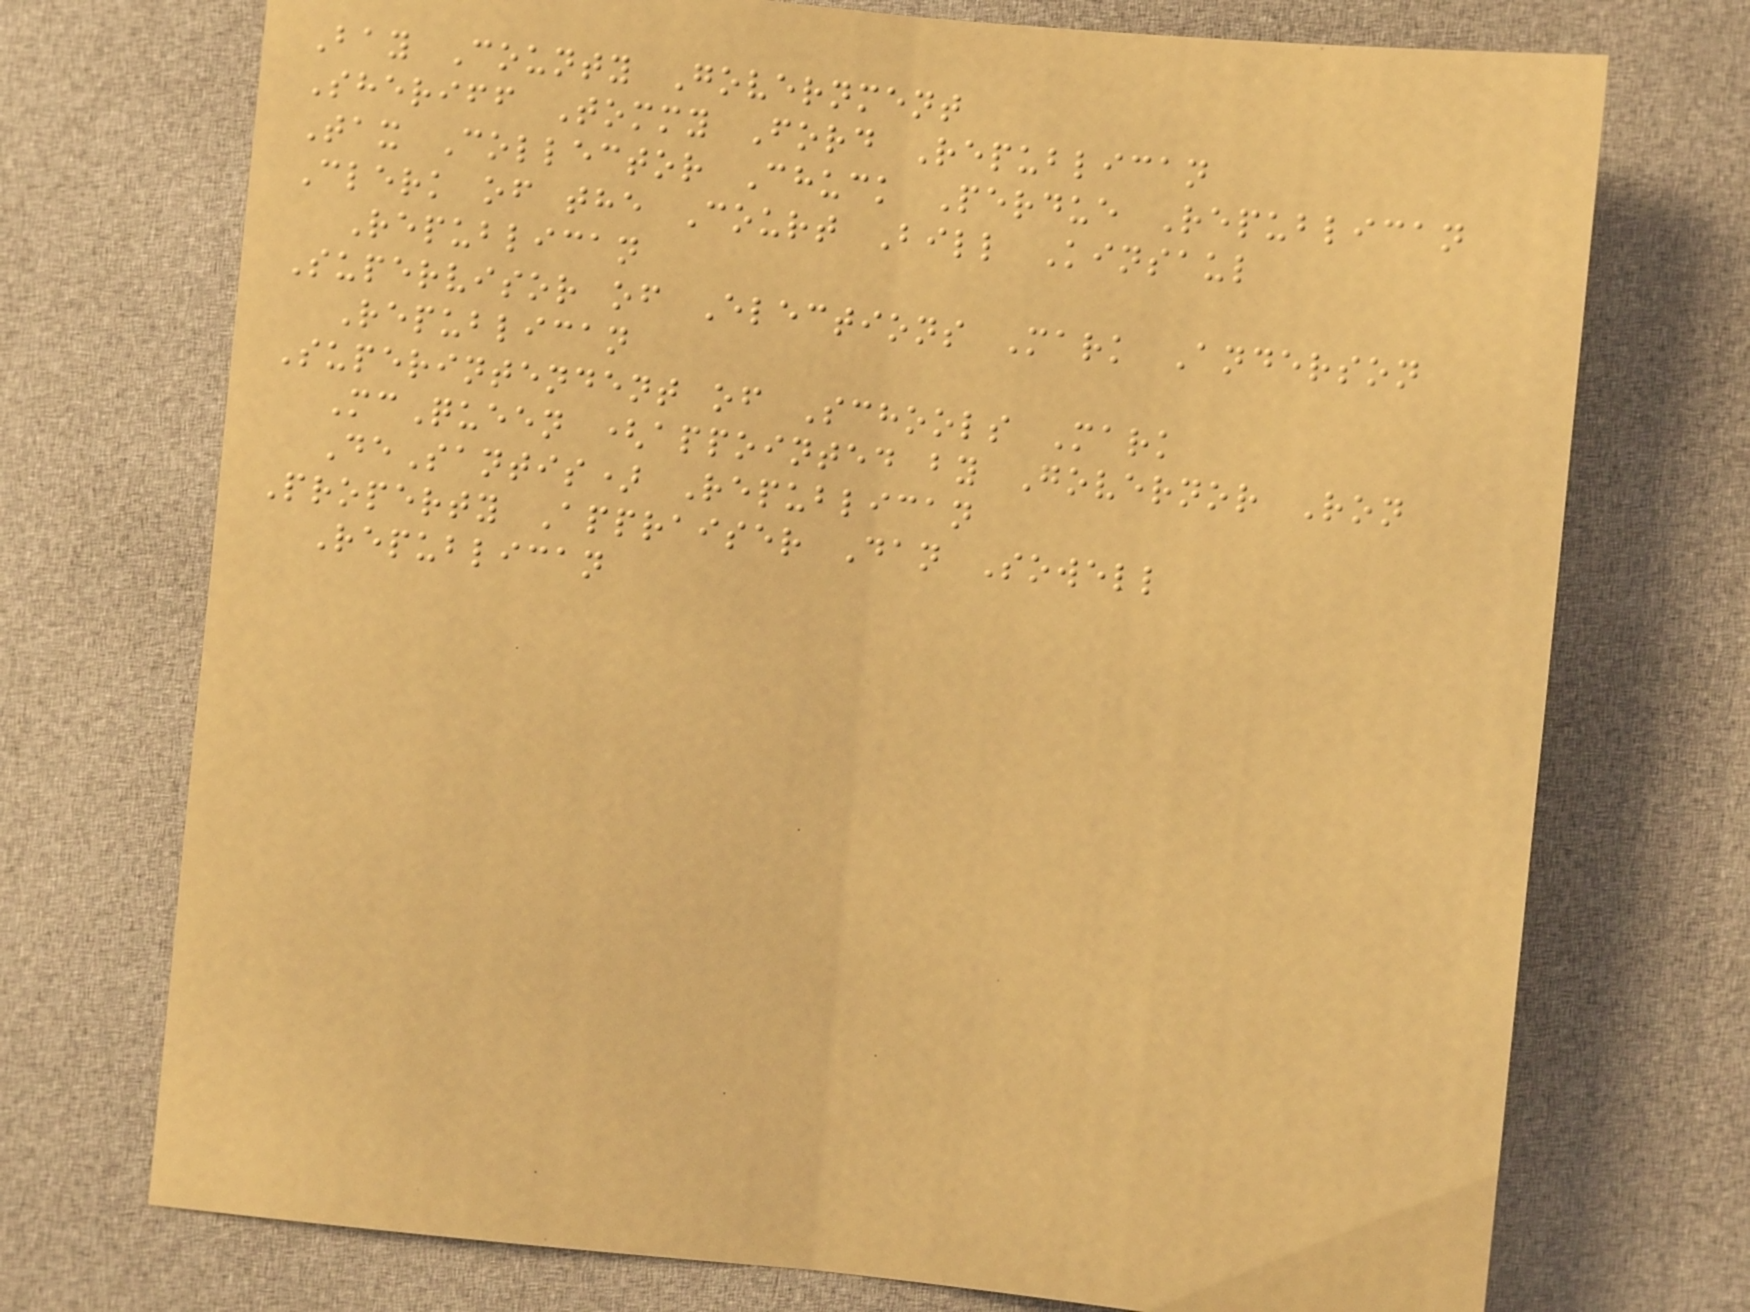Bay County Government
Sheriff Tommy Ford Republican
Tax Collector Chuck Perdue Republican
Clerk of the Court Bill Kinsaul
Republican
Supervisor of Elections Mark Anderson
Republican
Superintendent of Schools Mark
McQueen (appointed by Governor Ron
DeSantis) Republican
Property Appraiser Dan Sowell
Republican
